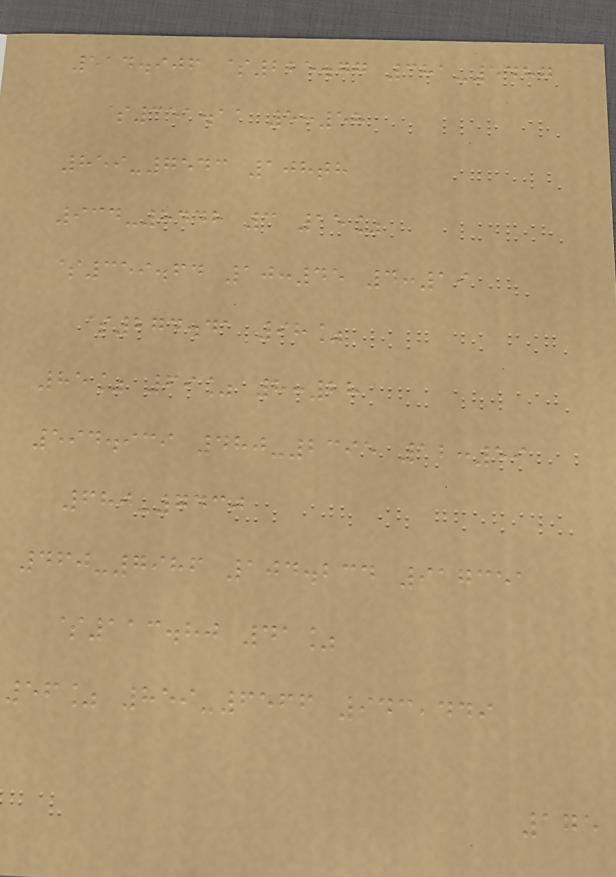514.906 $225.77 381-5487
$351.11 5:58
859-7543 108th
934-8448 3 15%
$359.64 10:45 4:19
$274.41 98%
85% 69% 8:28
594.939 480-2395 12:59
680-7430
460-7986 104.234 917351
$113.80 41%
56% 859-6566 943,449
175
